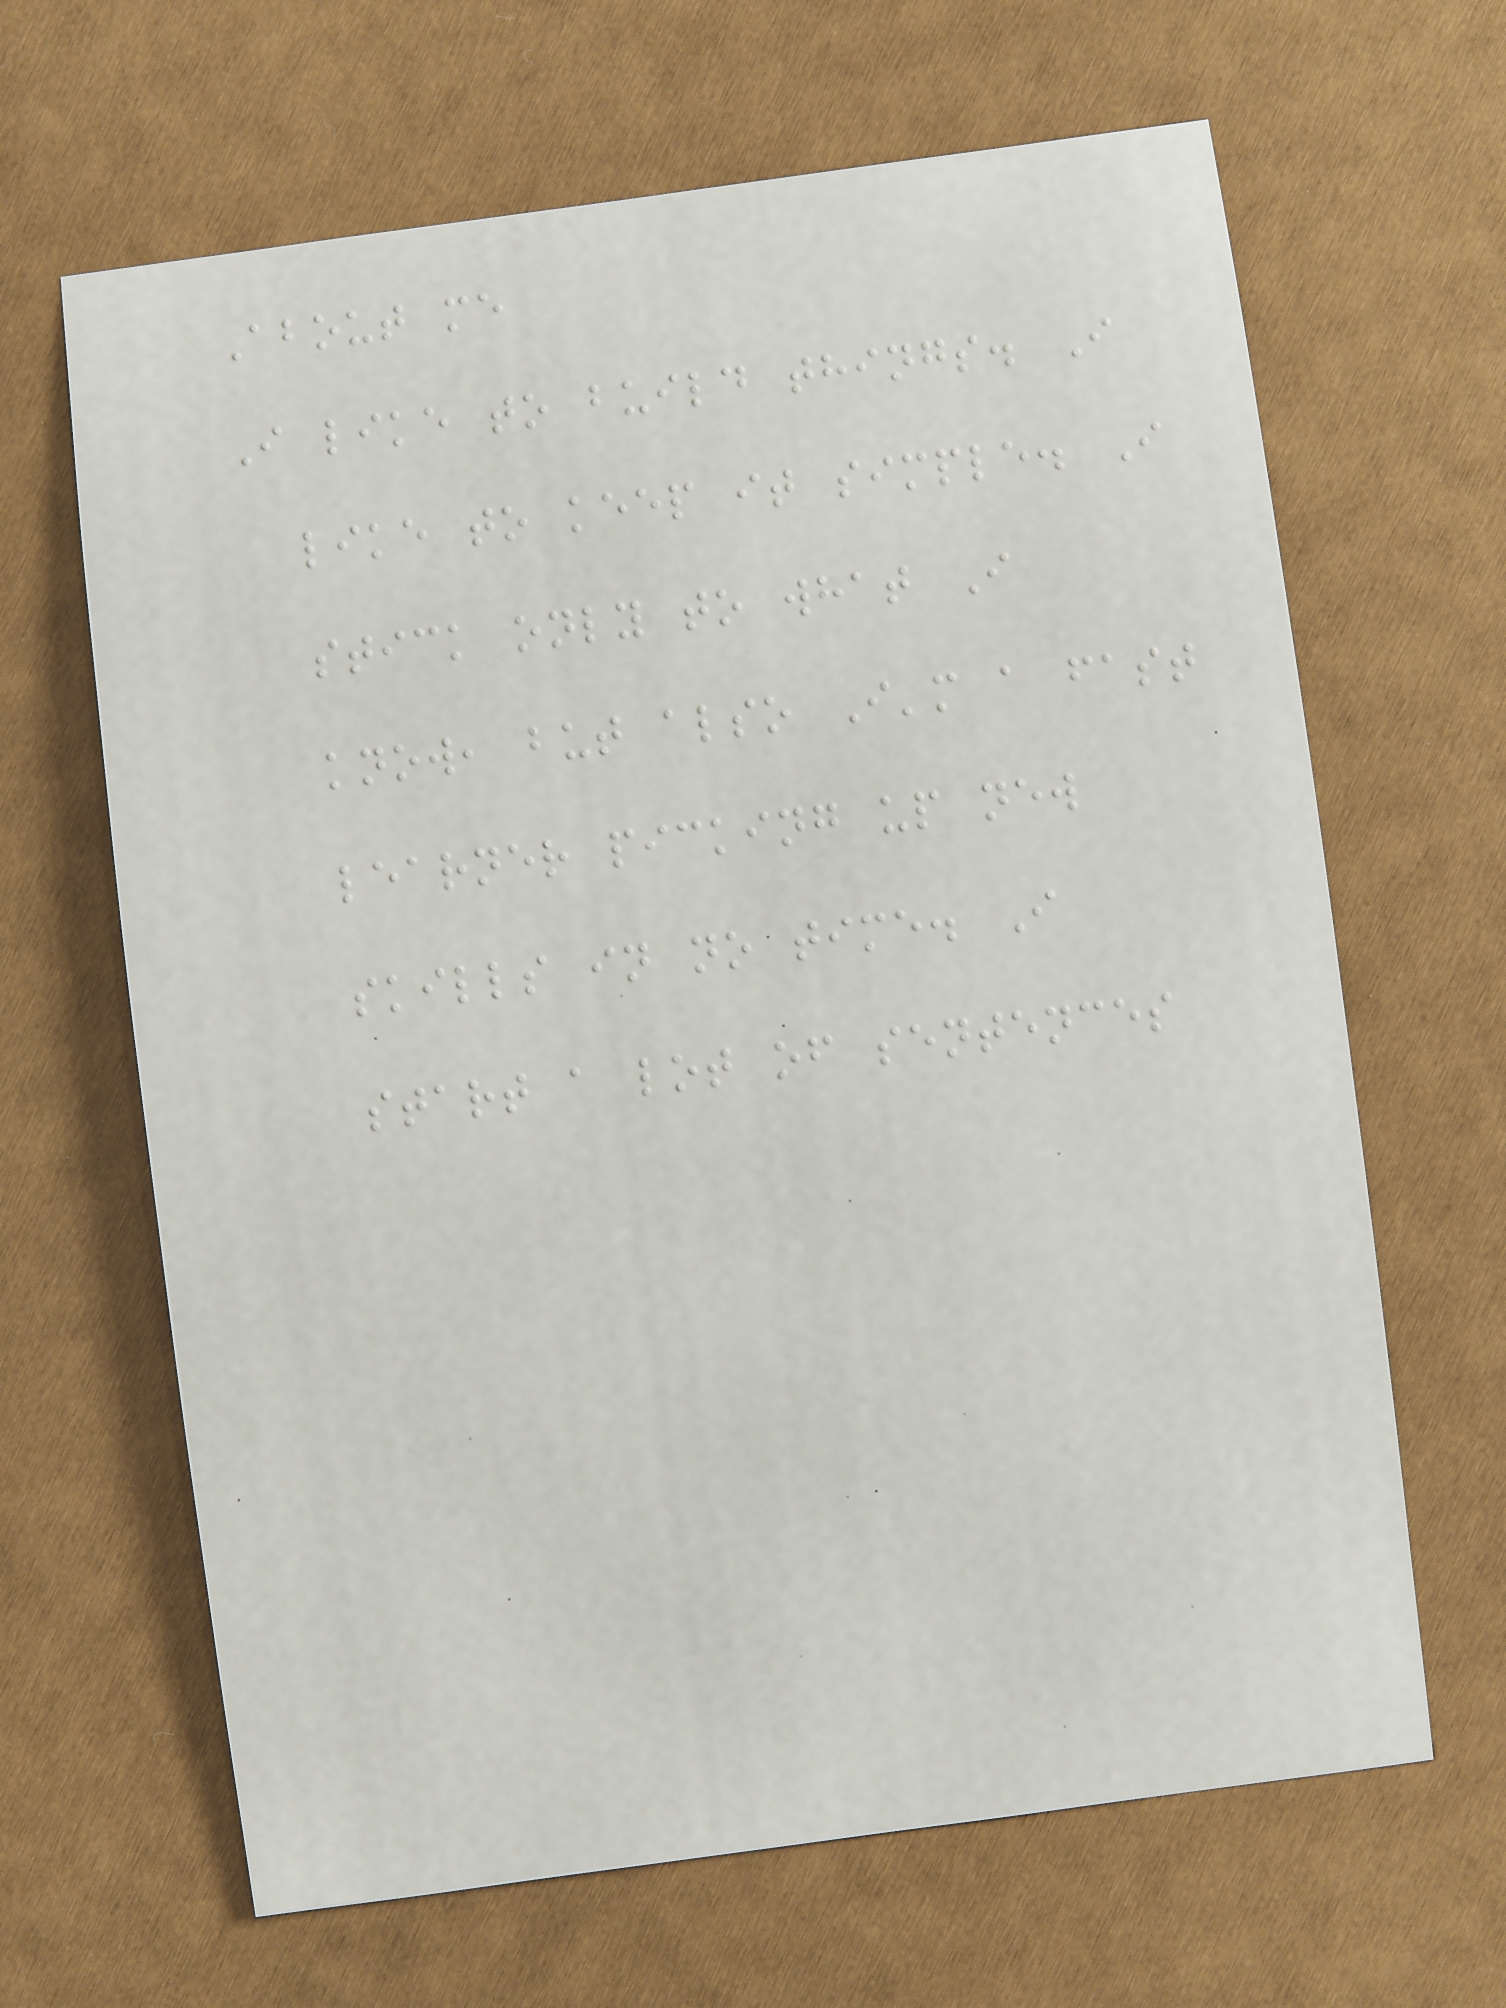About me
I like to build things. I
like to keep it simple. I
stick only to what I
know, but also I'm a fast
learner picking up new
skills in no time. I
start a lot of sentences
